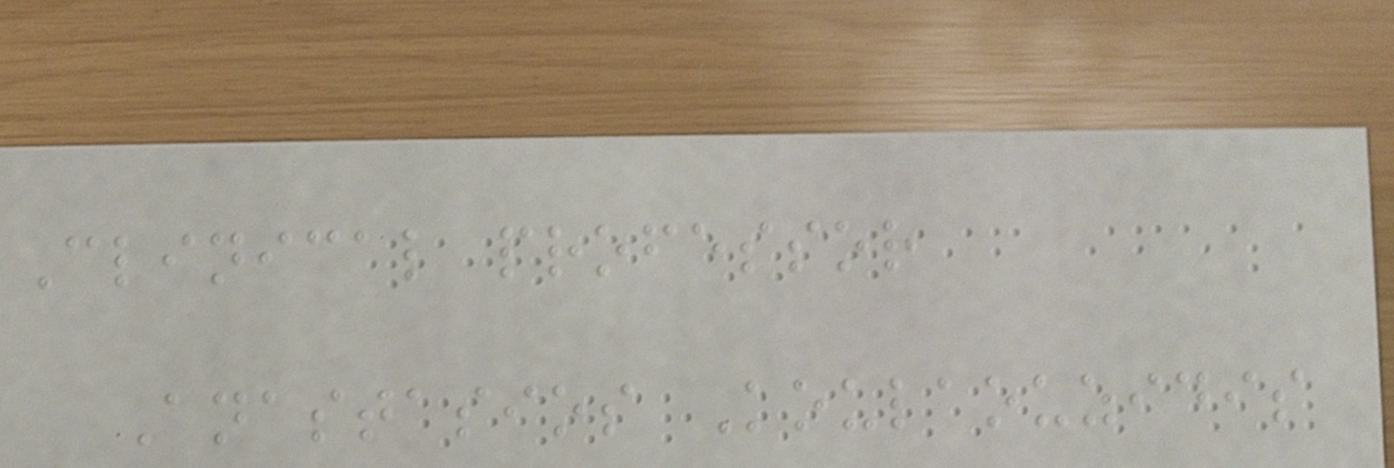Clinical professor
Anastasios Koulaouzidis
